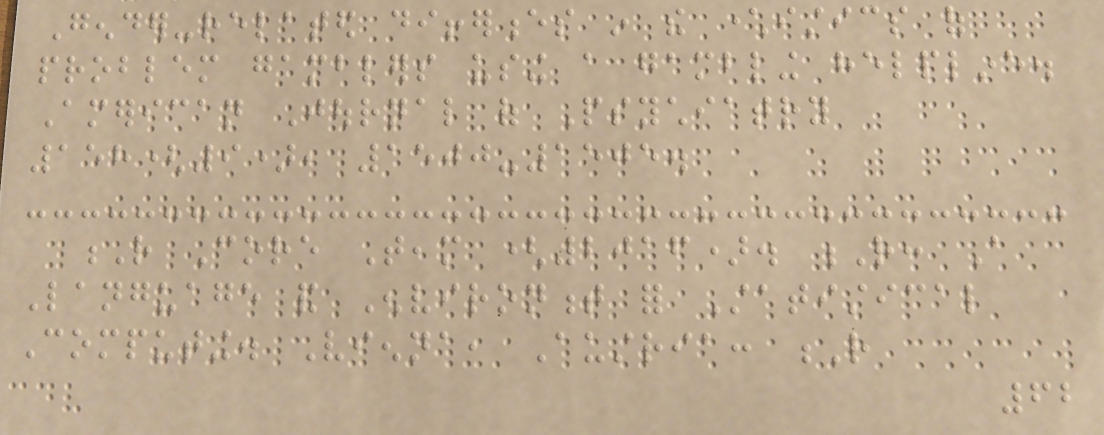Gender-related differences in the characteristics of
problem gamblers using a gambling helpline.
American Journal of Psychiatry
158(9), 1500-1505.
R Core Team (2016). R: A
Language and Environment for Statistical
Computing. Vienna, Austria: R
62
